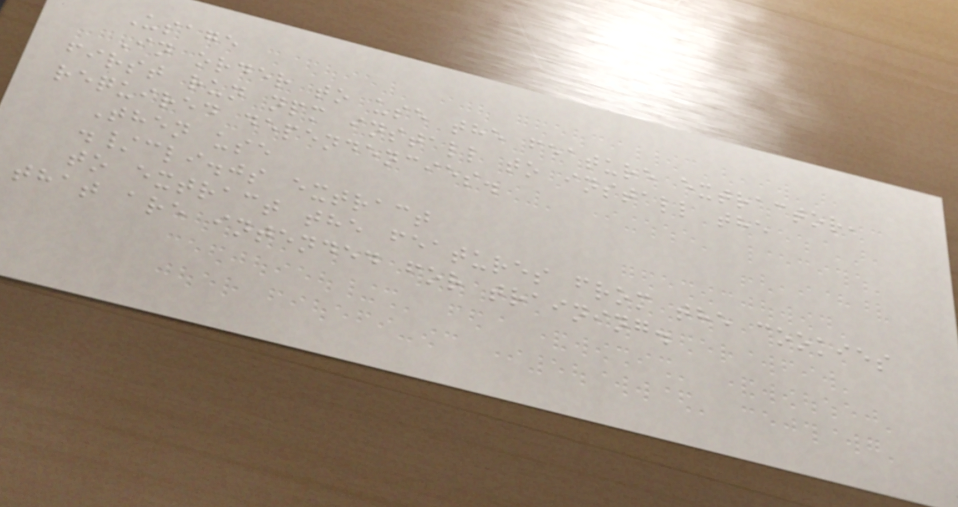Usage
In order to use the feature extractor,
first run npm install to install the
required dependencies.
Then use
./cli.js extract
to extract the features from the cookies
that are intended for training.
